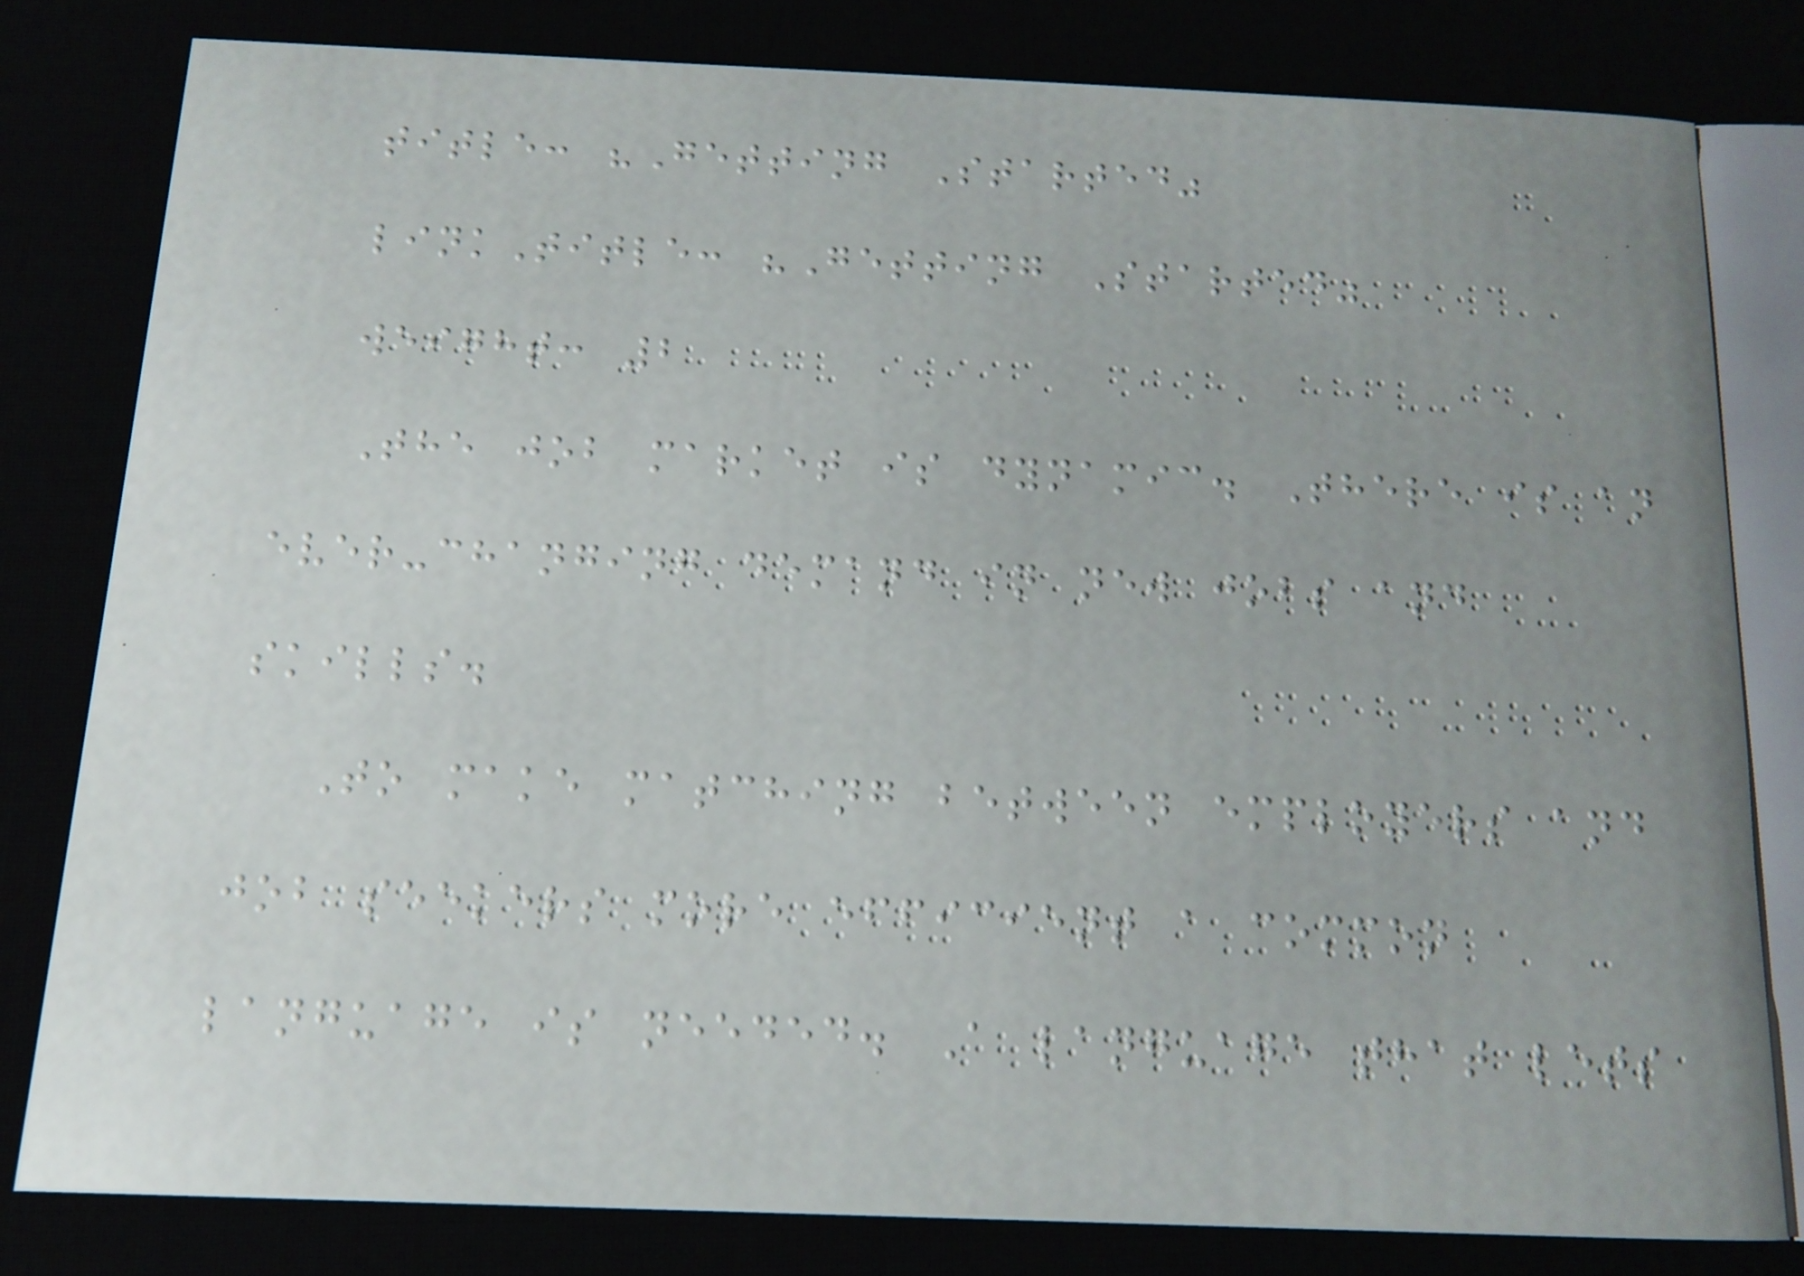title: "Getting Started"
linkTitle: "Getting Started"
weight: 2
The job market is dynamic. There is an
ever-changing demand in new jobs and
skills.
To make matching between employers and
job seekers more efficient a common
language is needed. A language that lets
